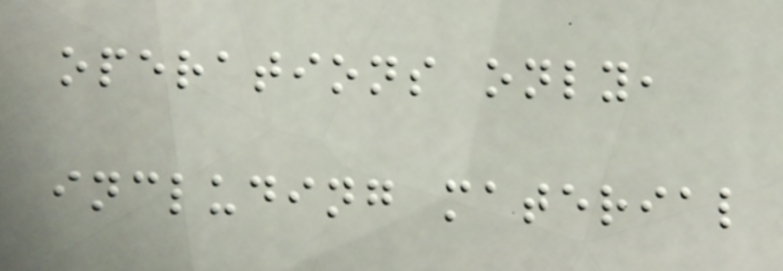operations only,
including material
